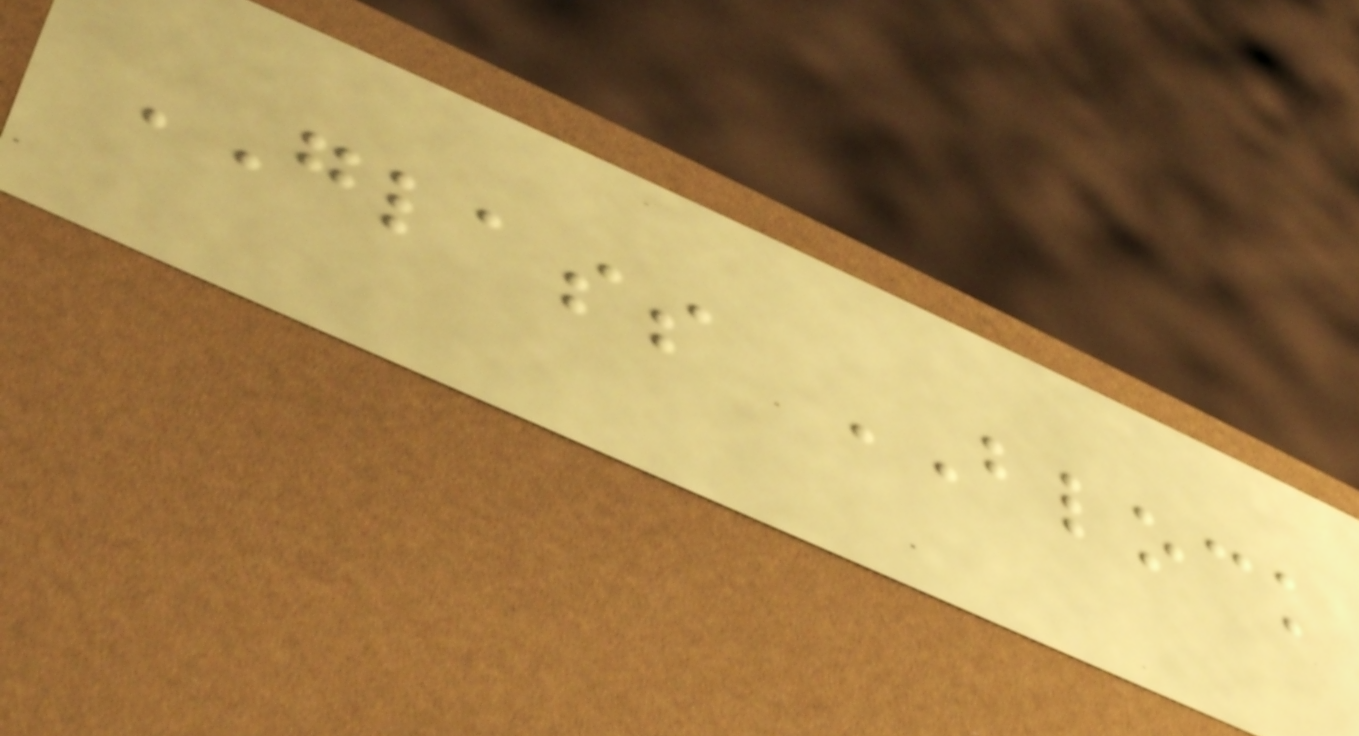GLASS BLOCK
